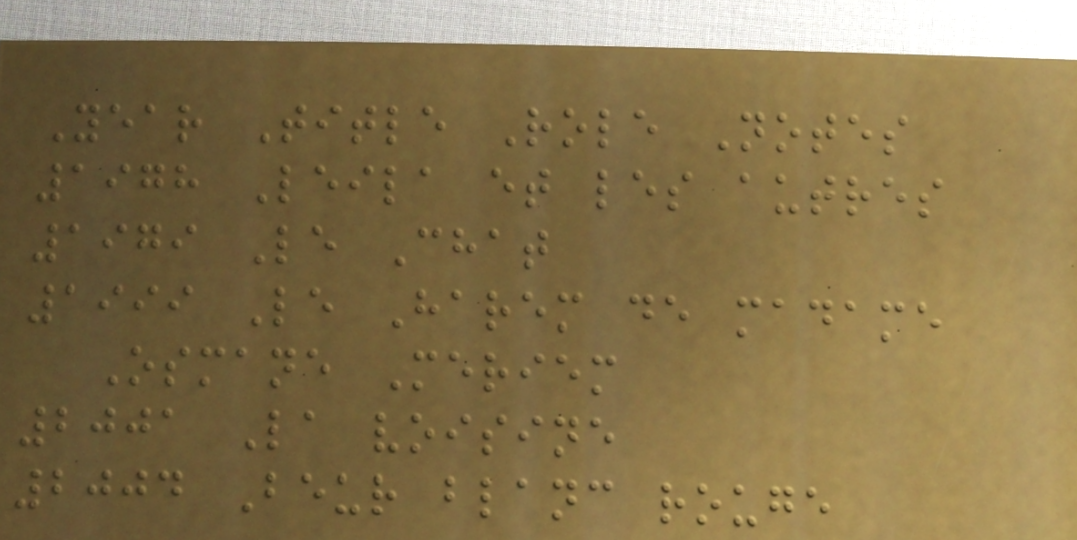Year Title Role Notes
1978 Leila et les autres
1979 Le Chat
1999 Le Harem de madame
Osmane Meriem
2001 La voisine
2004 Beur blanc rouge
